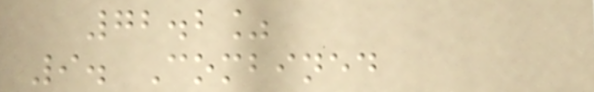72.2%
9. Combined
